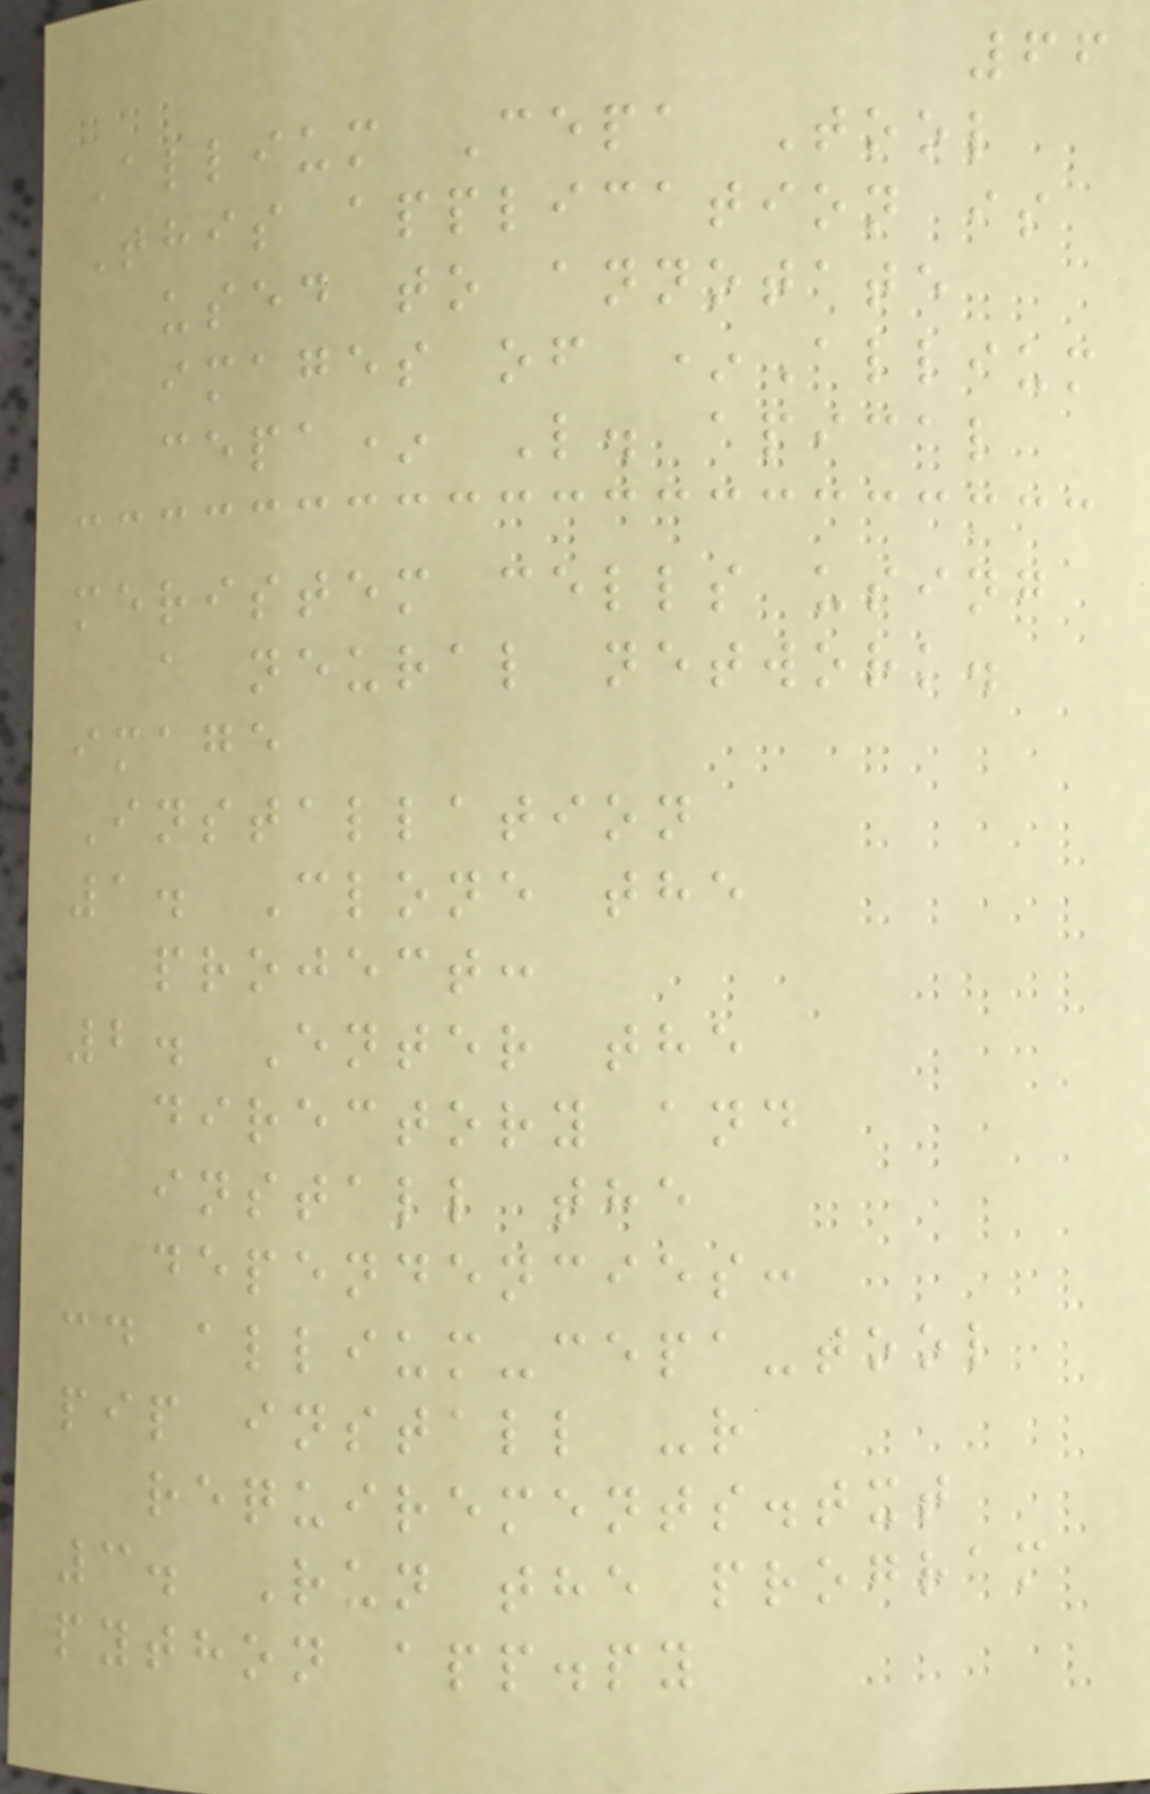66
Allium Cepa Tool
This application is
used to annotate
images of *Allium
cepa* L. apical
meristem cells using
a neural network.
image
Installation
1. Clone the
project:
2. Enter the
directory and
install the
dependencies:
cd allium-cepa-tool
pip install -r
requirements.txt
3. Run the program
python app.py
